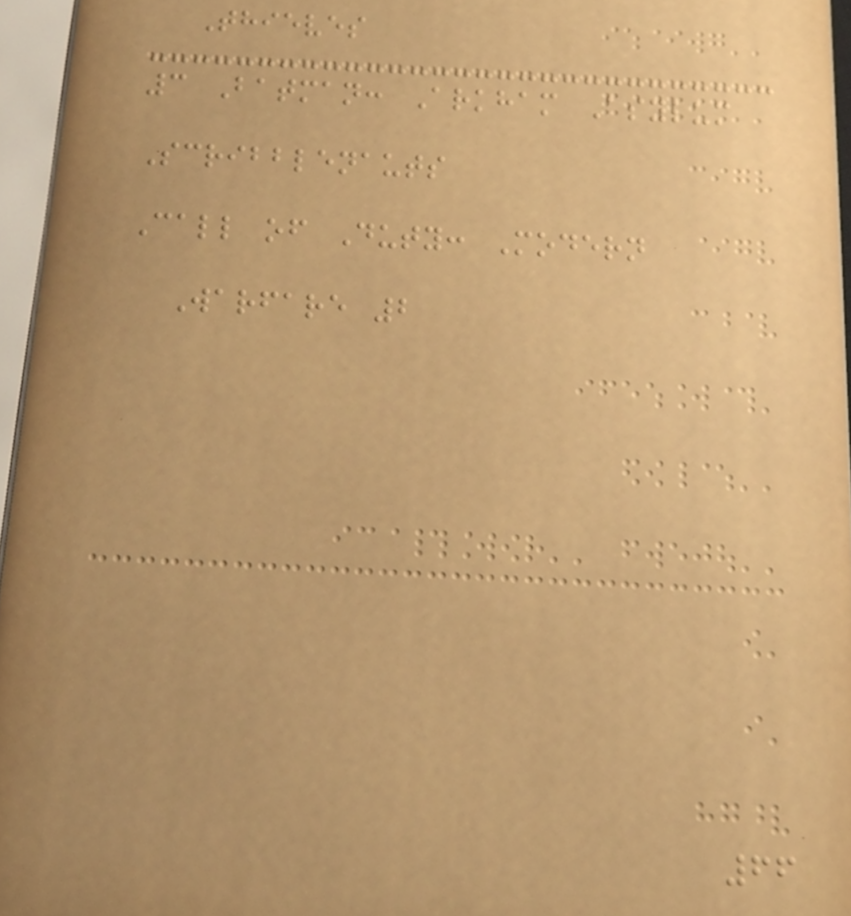Thieves
3 Batman: Arkham Asylum
Scribblenauts
Call of Duty: Modern
Warfare 2
66
